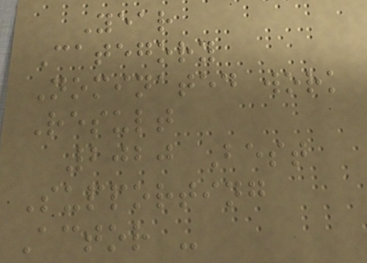Year
Category
Nominated work
Result
2020 Best
Supporting
Actor -
